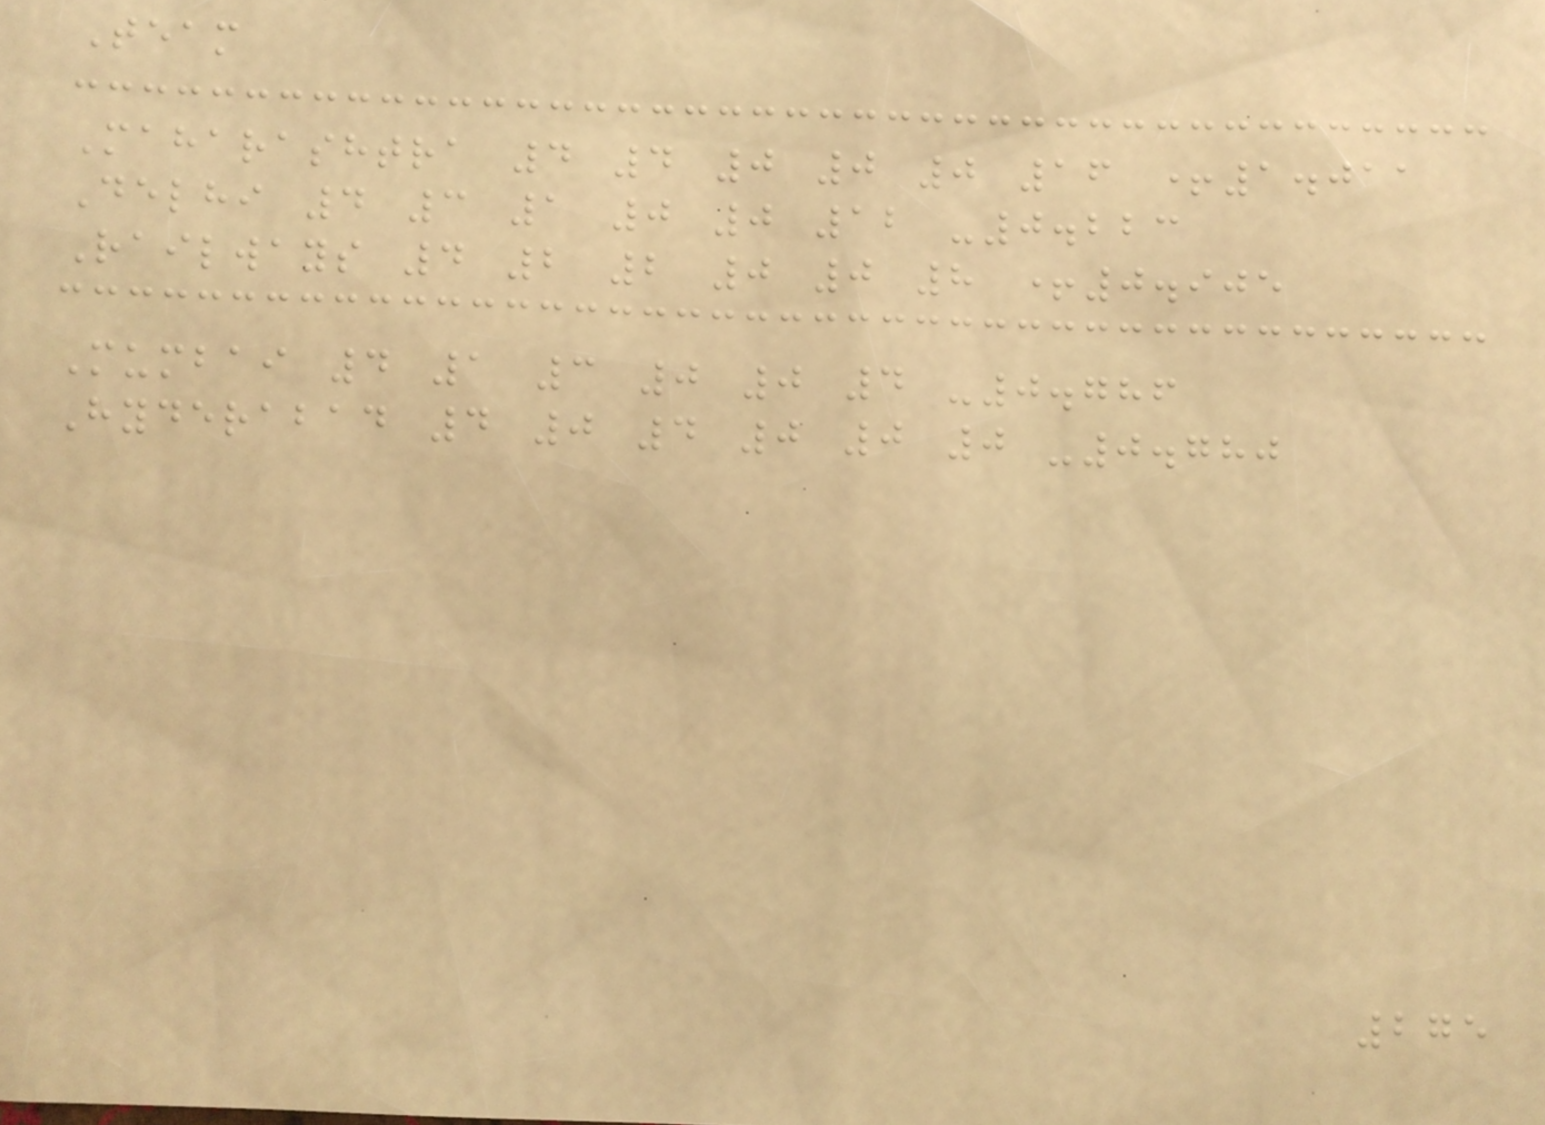Team
Maharashtra 4 4 0 0 0 16 +1.011
Delhi 4 3 1 0 0 12 -0.223
Railways 4 2 2 0 0 8 +0.905
Mumbai 4 1 3 0 0 4 -0.786
Hyderabad 4 0 4 0 0 0 -0.780
275
